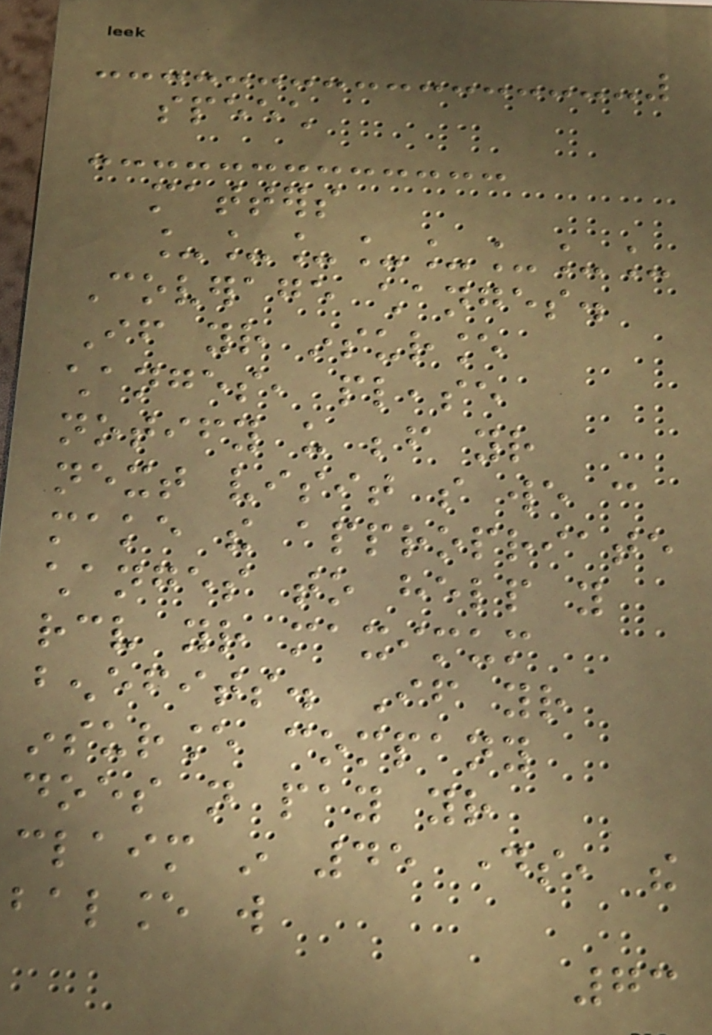speech
matters
________
Coverage changes.
If your insurance
changes, please
notify us before your
next visit so we can
make the appropriate
changes to help you
receive your maximum
benefits. If your
insurance company
does not pay your
claim in 45 days, the
balance will
73
